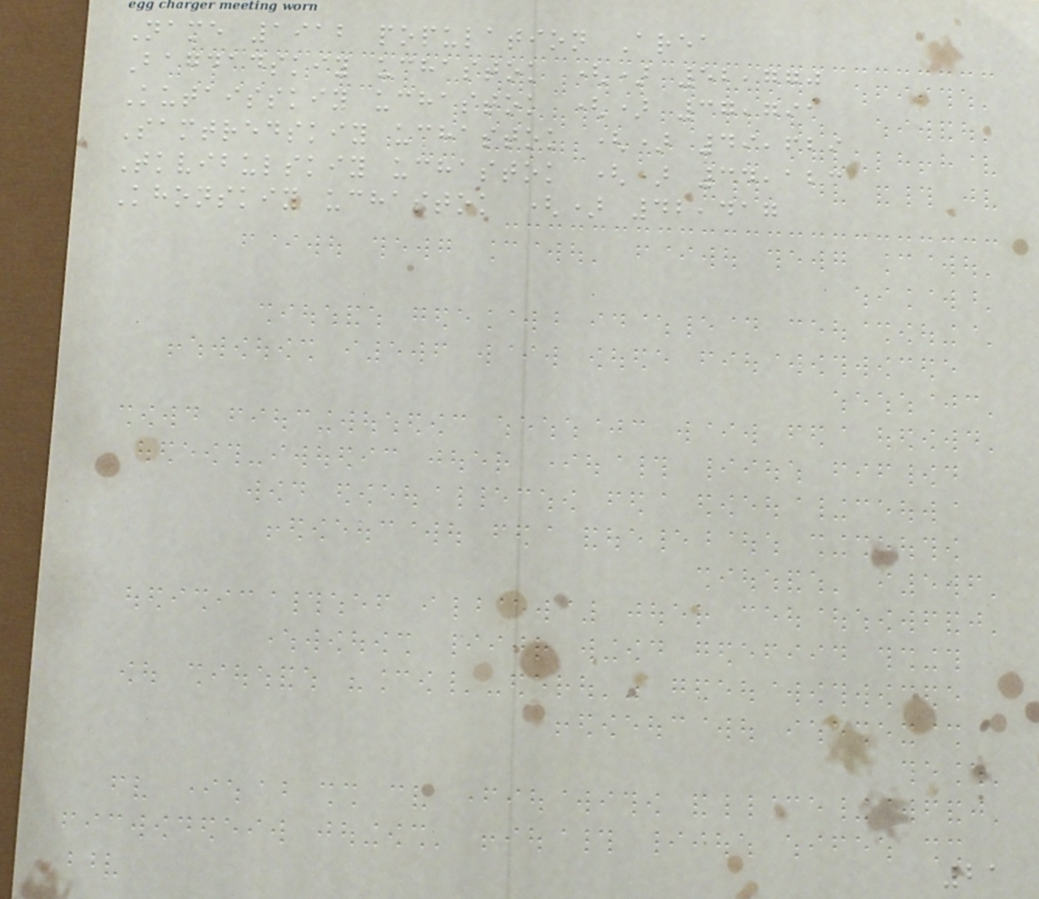Name 1912 population Area
Bagdadskiy uchastok () 52,770
Kutaisskiy uchastok () 37,791
Samtredskiy uchastok () 49,629
Tkvibulskiy uchastok () 34,123
Khonskiy uchastok () 42,417
21
